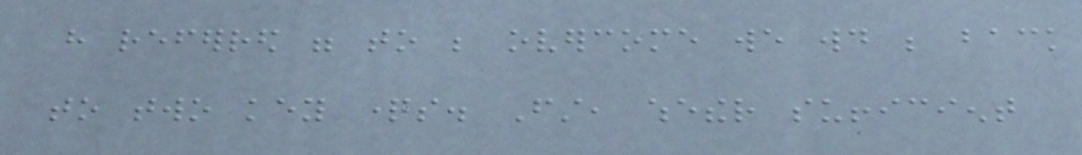have referred were to be overcome we would be back
to two key questions. First, whether sufficient
